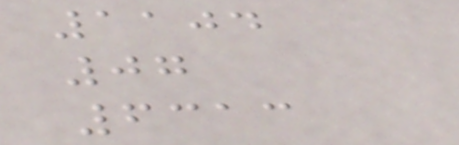1104
07
6313
